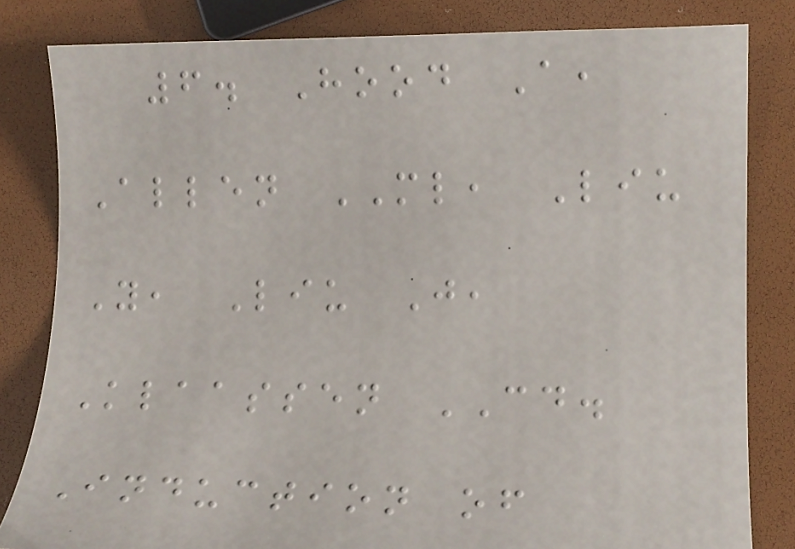6. Hood A,
Allen ML, Liu
Y, Liu J,
Klaassen CD.
Induction of
